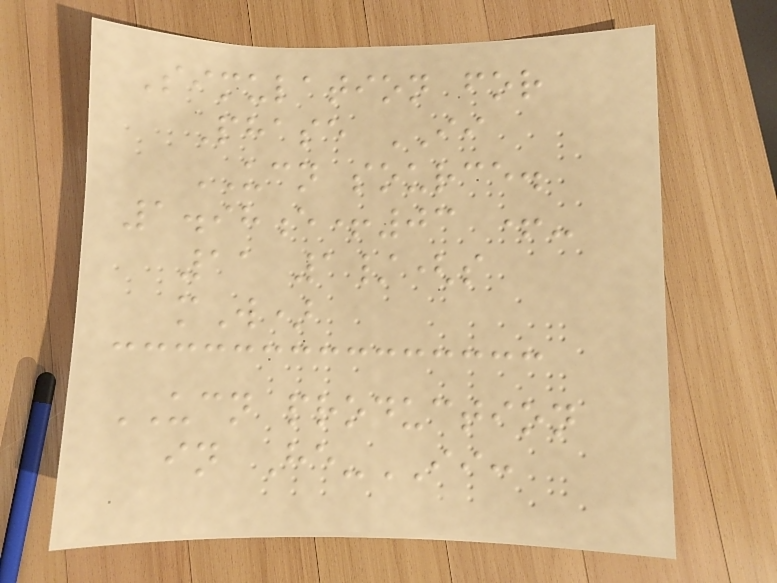Simulation for
Phase II
UCN source.
1.98e+03 +-
11 1/(s
mW)
UCN production
in He-II:
